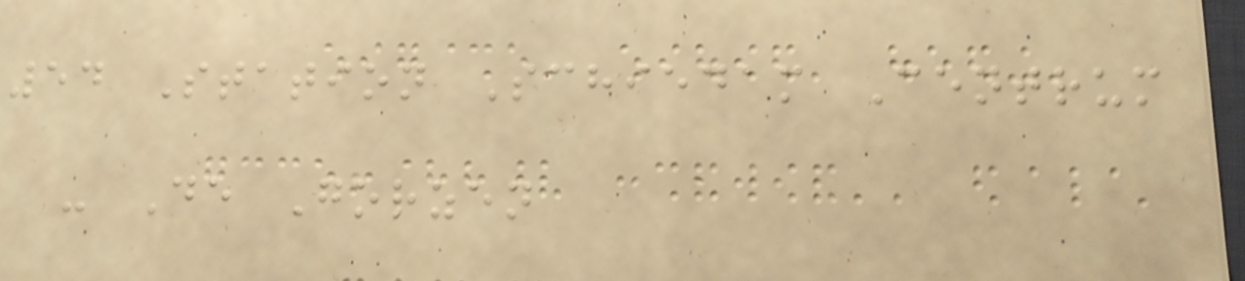54 Station Schiedam Centrum
- De Gorzen
